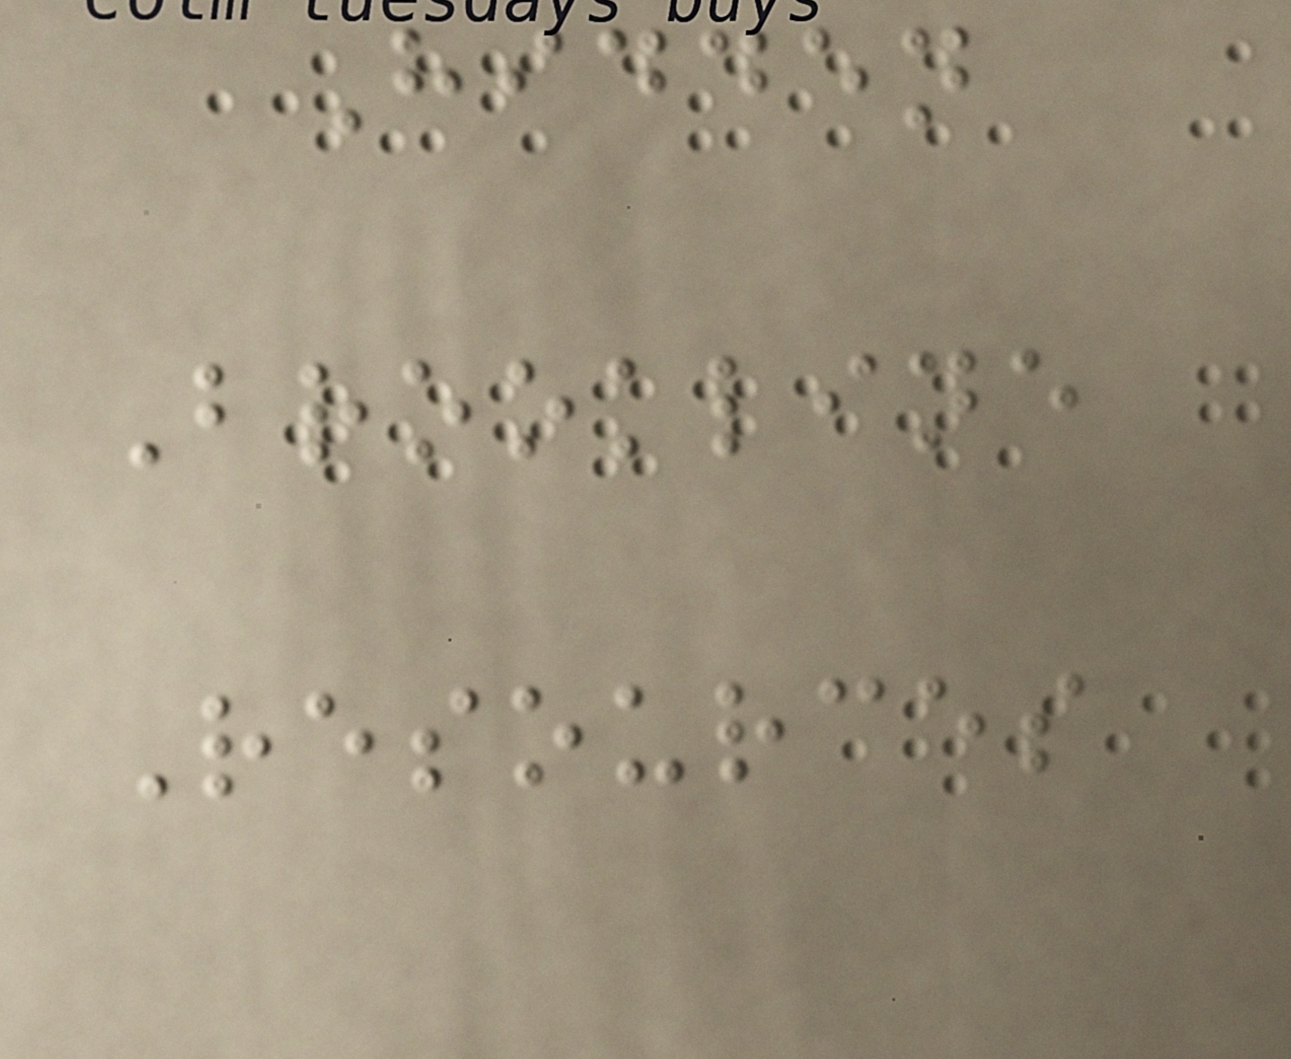Hidden
Brookline
Resources
